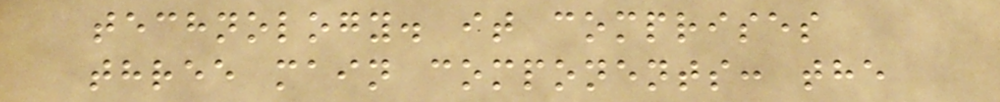technology. it comprises
three main components: the
